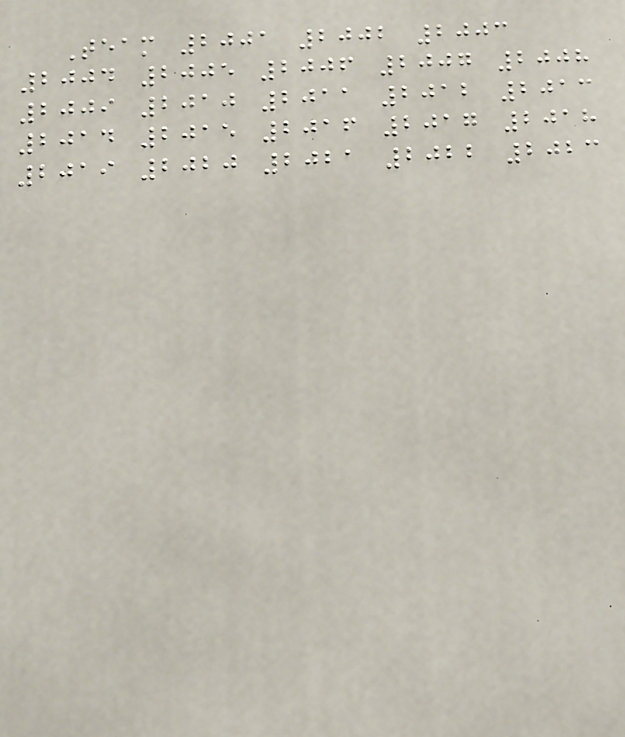Team 2001 2002 2003
2004 2005 2006 2007 2008
2009 2010 2011 2012 2013
2014 2015 2016 2017 2018
2019 2020 2021 2022 2023
